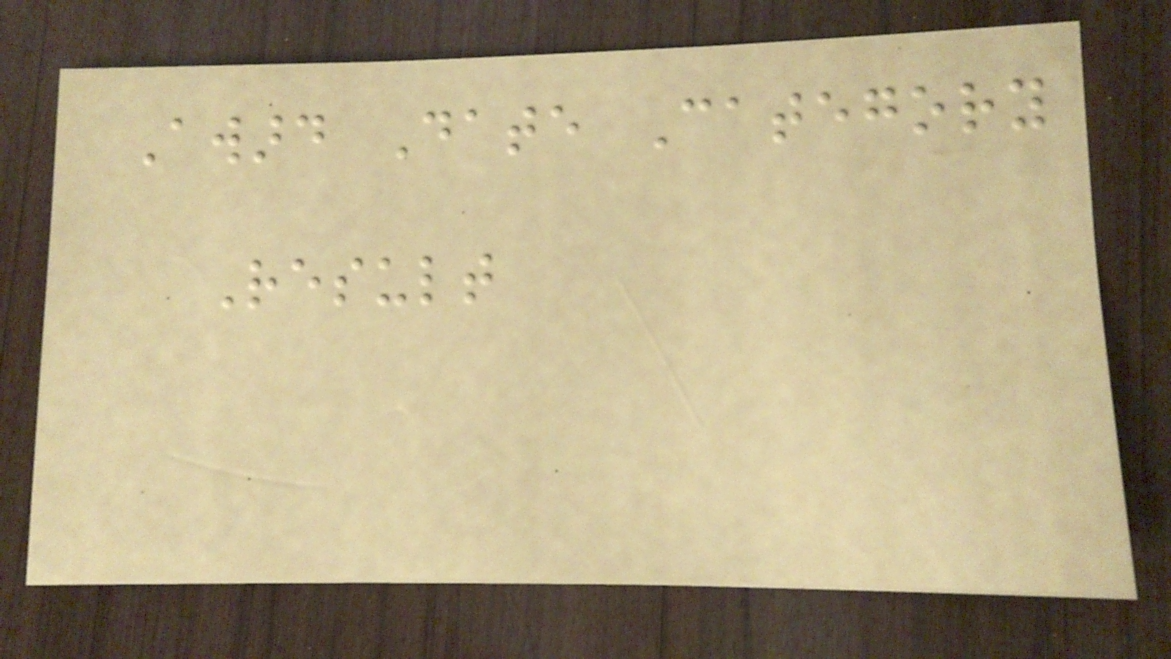Award Date Category
Result
